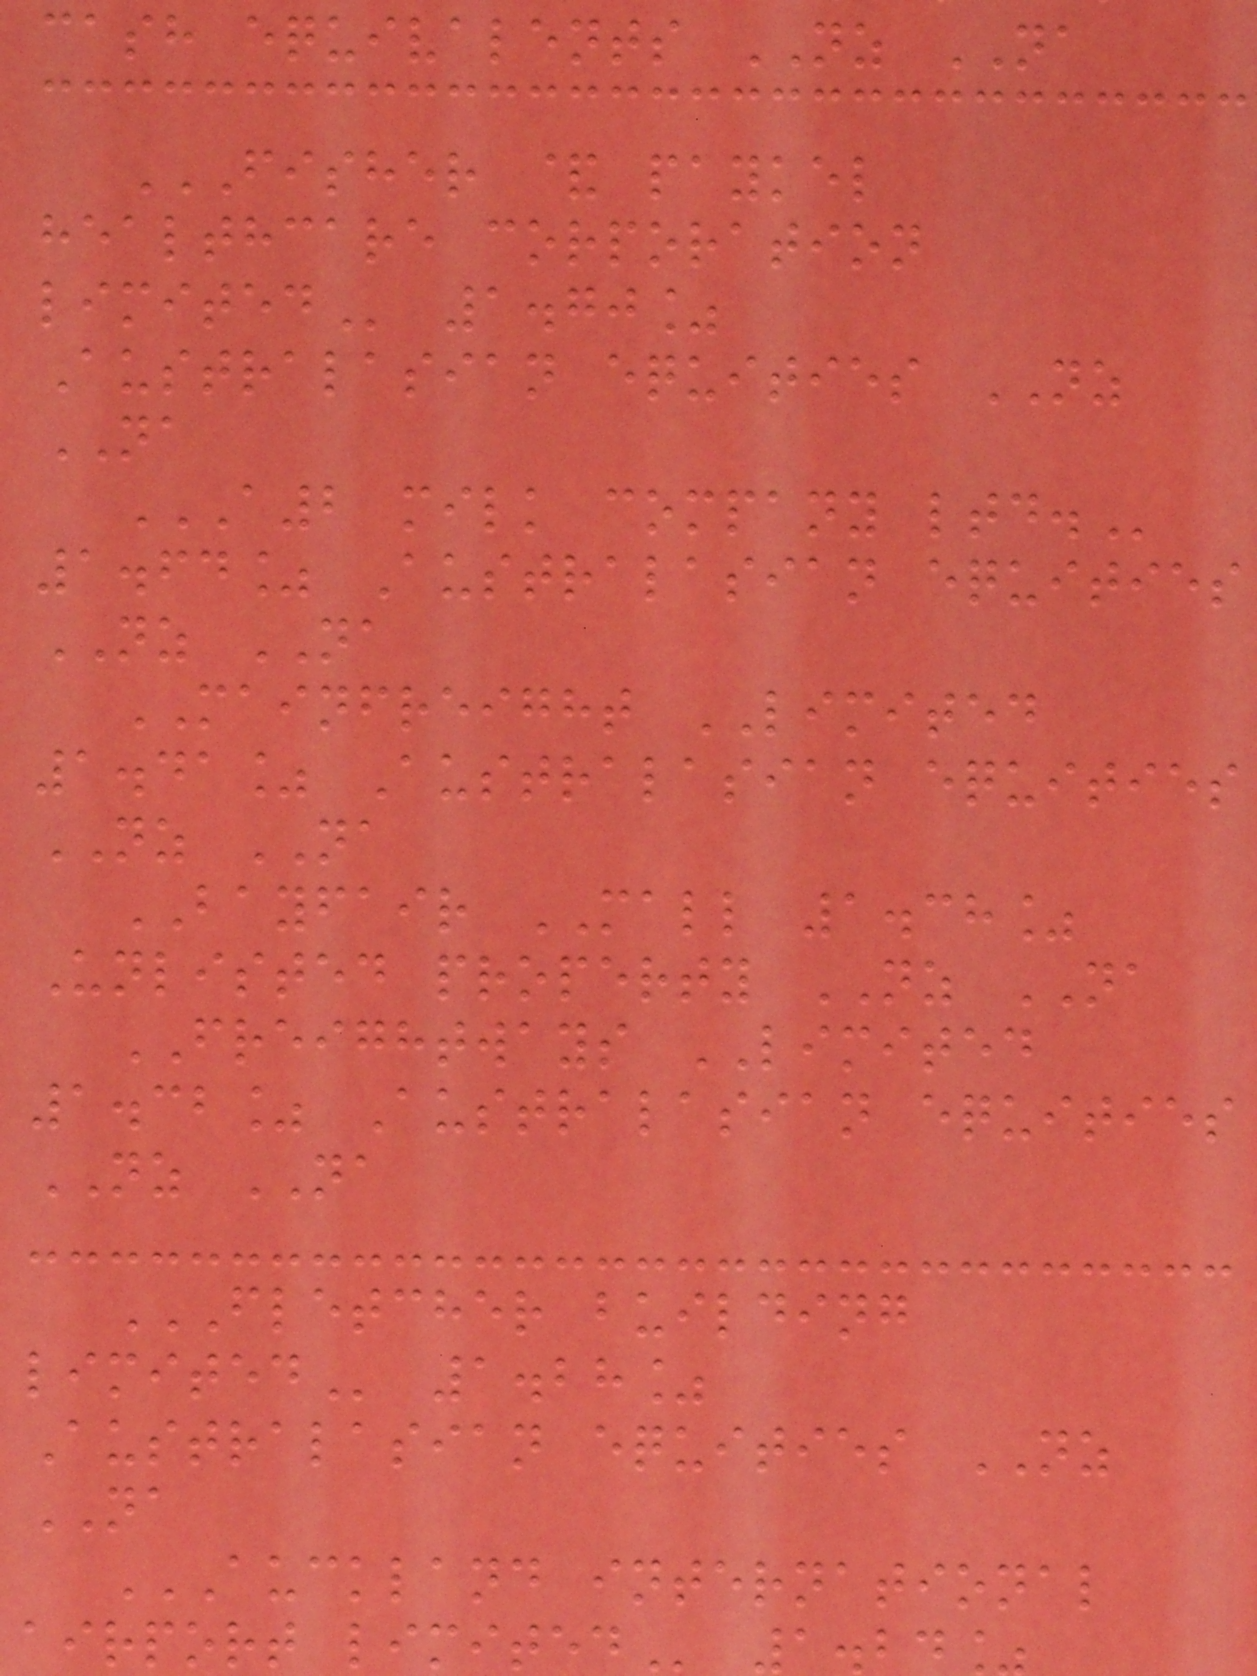cash equivalents NZ NA
FISHER & PAYKEL
healthcare corporation
1.70%
Australasian equities NZ
NA
A2 MILK COMPANY LTD.
1.64% Australasian equities
NZ NA
MAINFREIGHT LIMITED
1.41% Australasian equities
NZ NA
BAYFAIR MALL 1.38%
Unlisted property NZ NA
FREIGHTWAYS LIMITED
1.32% Australasian equities
NZ NA
FLETCHER BUILDING
1.28%
Australasian equities NZ
NA
AUCKLAND INTERNATIONAL
airport
